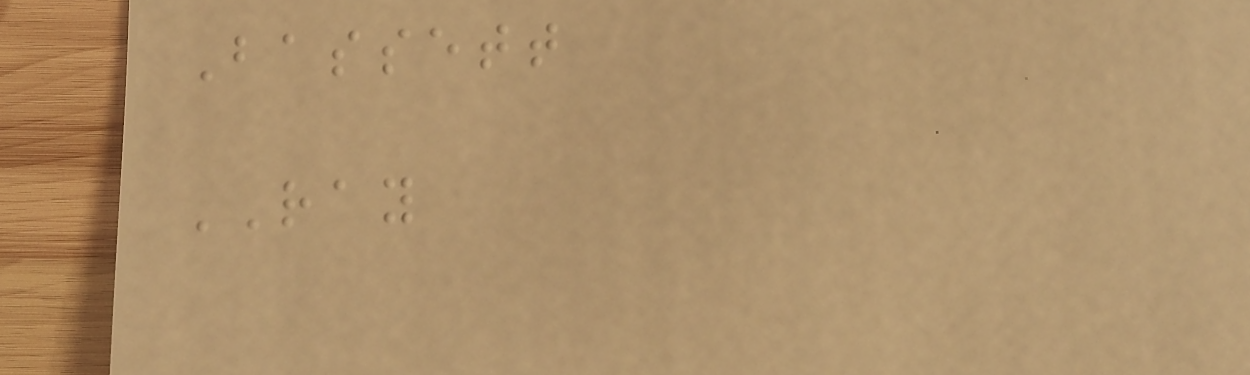Bassett
RAY
